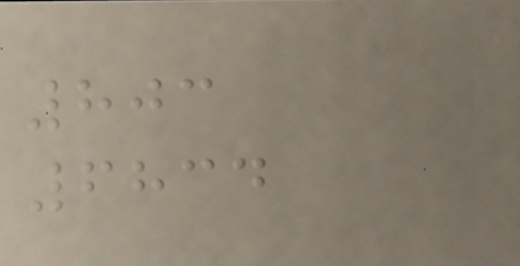803
6834
